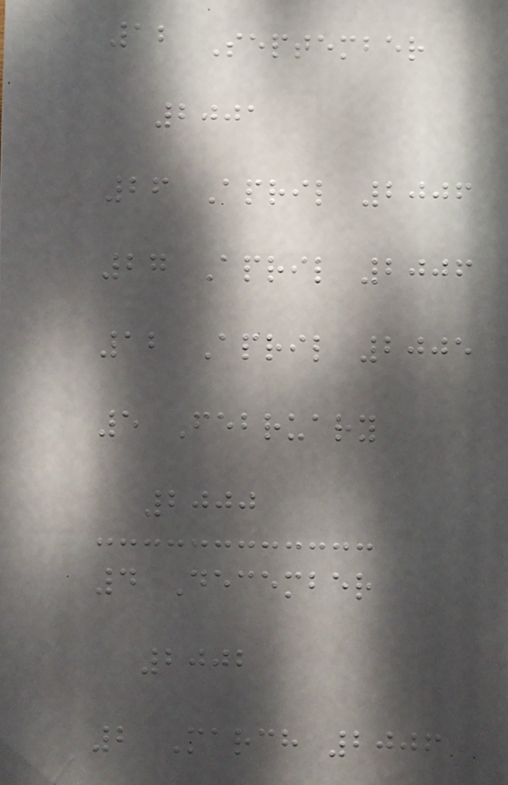12 September
2001
26 April 2006
27 April 2006
12 April 2005
5 February
2000
4 December
2002
2 March 2006
